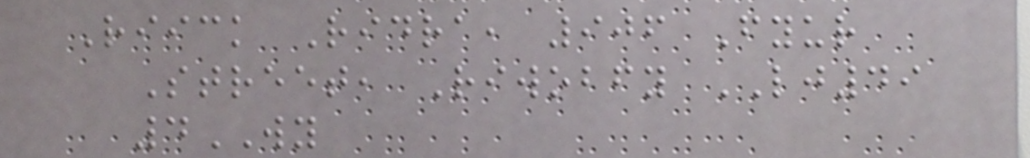Riick Ridra, 906 Fyur
Street, Riwobfy LJ49
4WY
